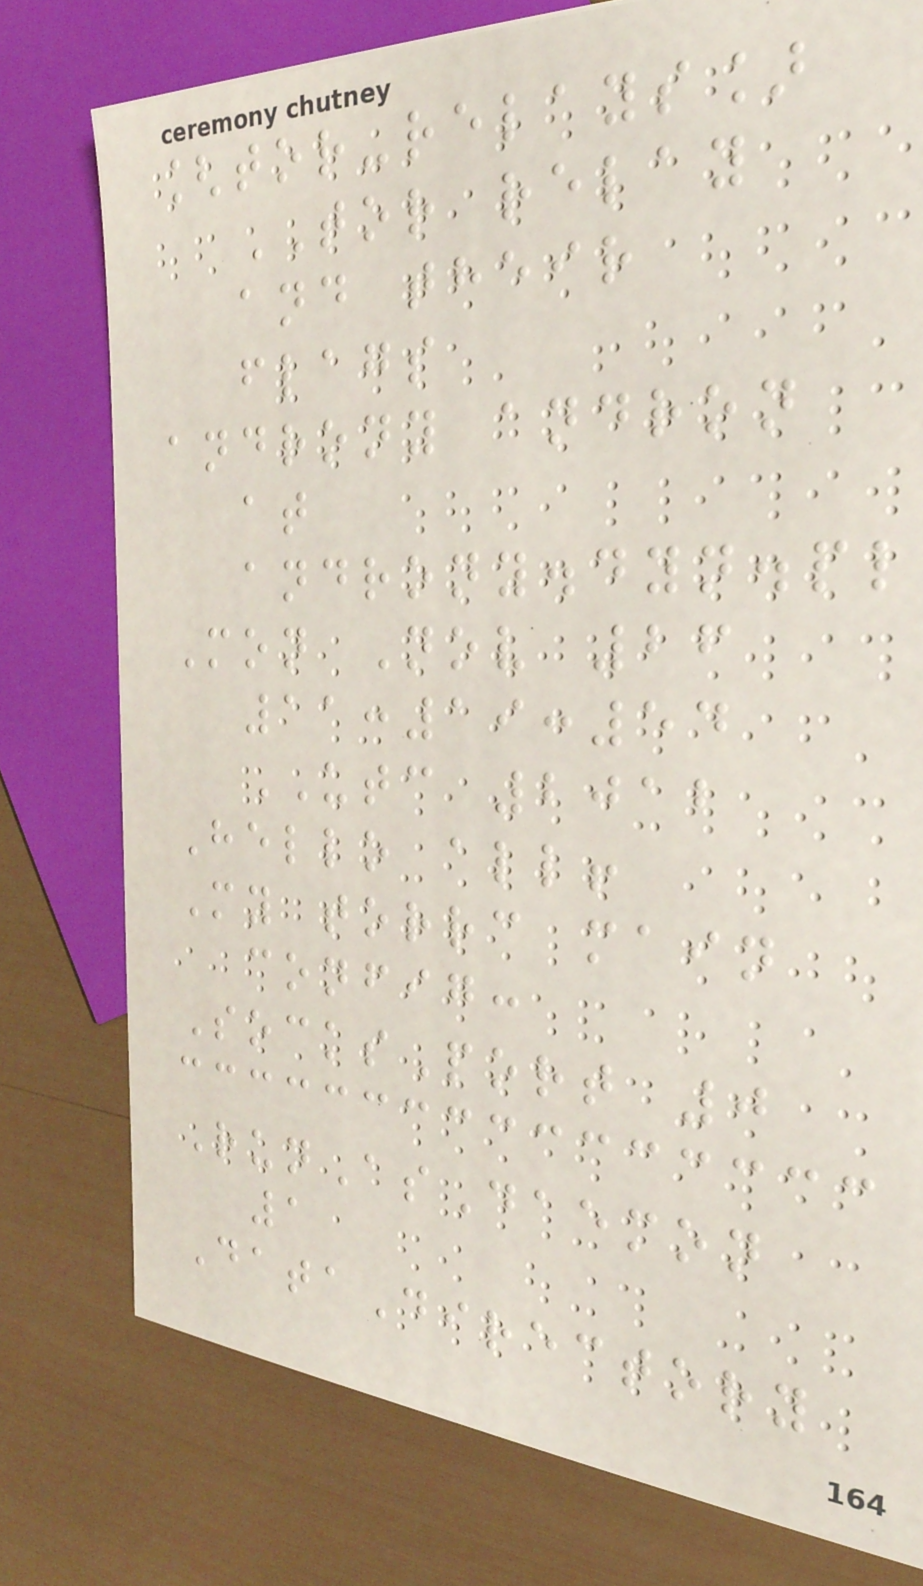[tor-relays]
TOR relay
and their
flags
androny andron
at
androny.dyn.pl
Mon Nov 26
11:19:54
UTC 2012
Hello all!
My torrc main
config:
SocksPort 0
RunAsDaemon
1
DataDirectory
